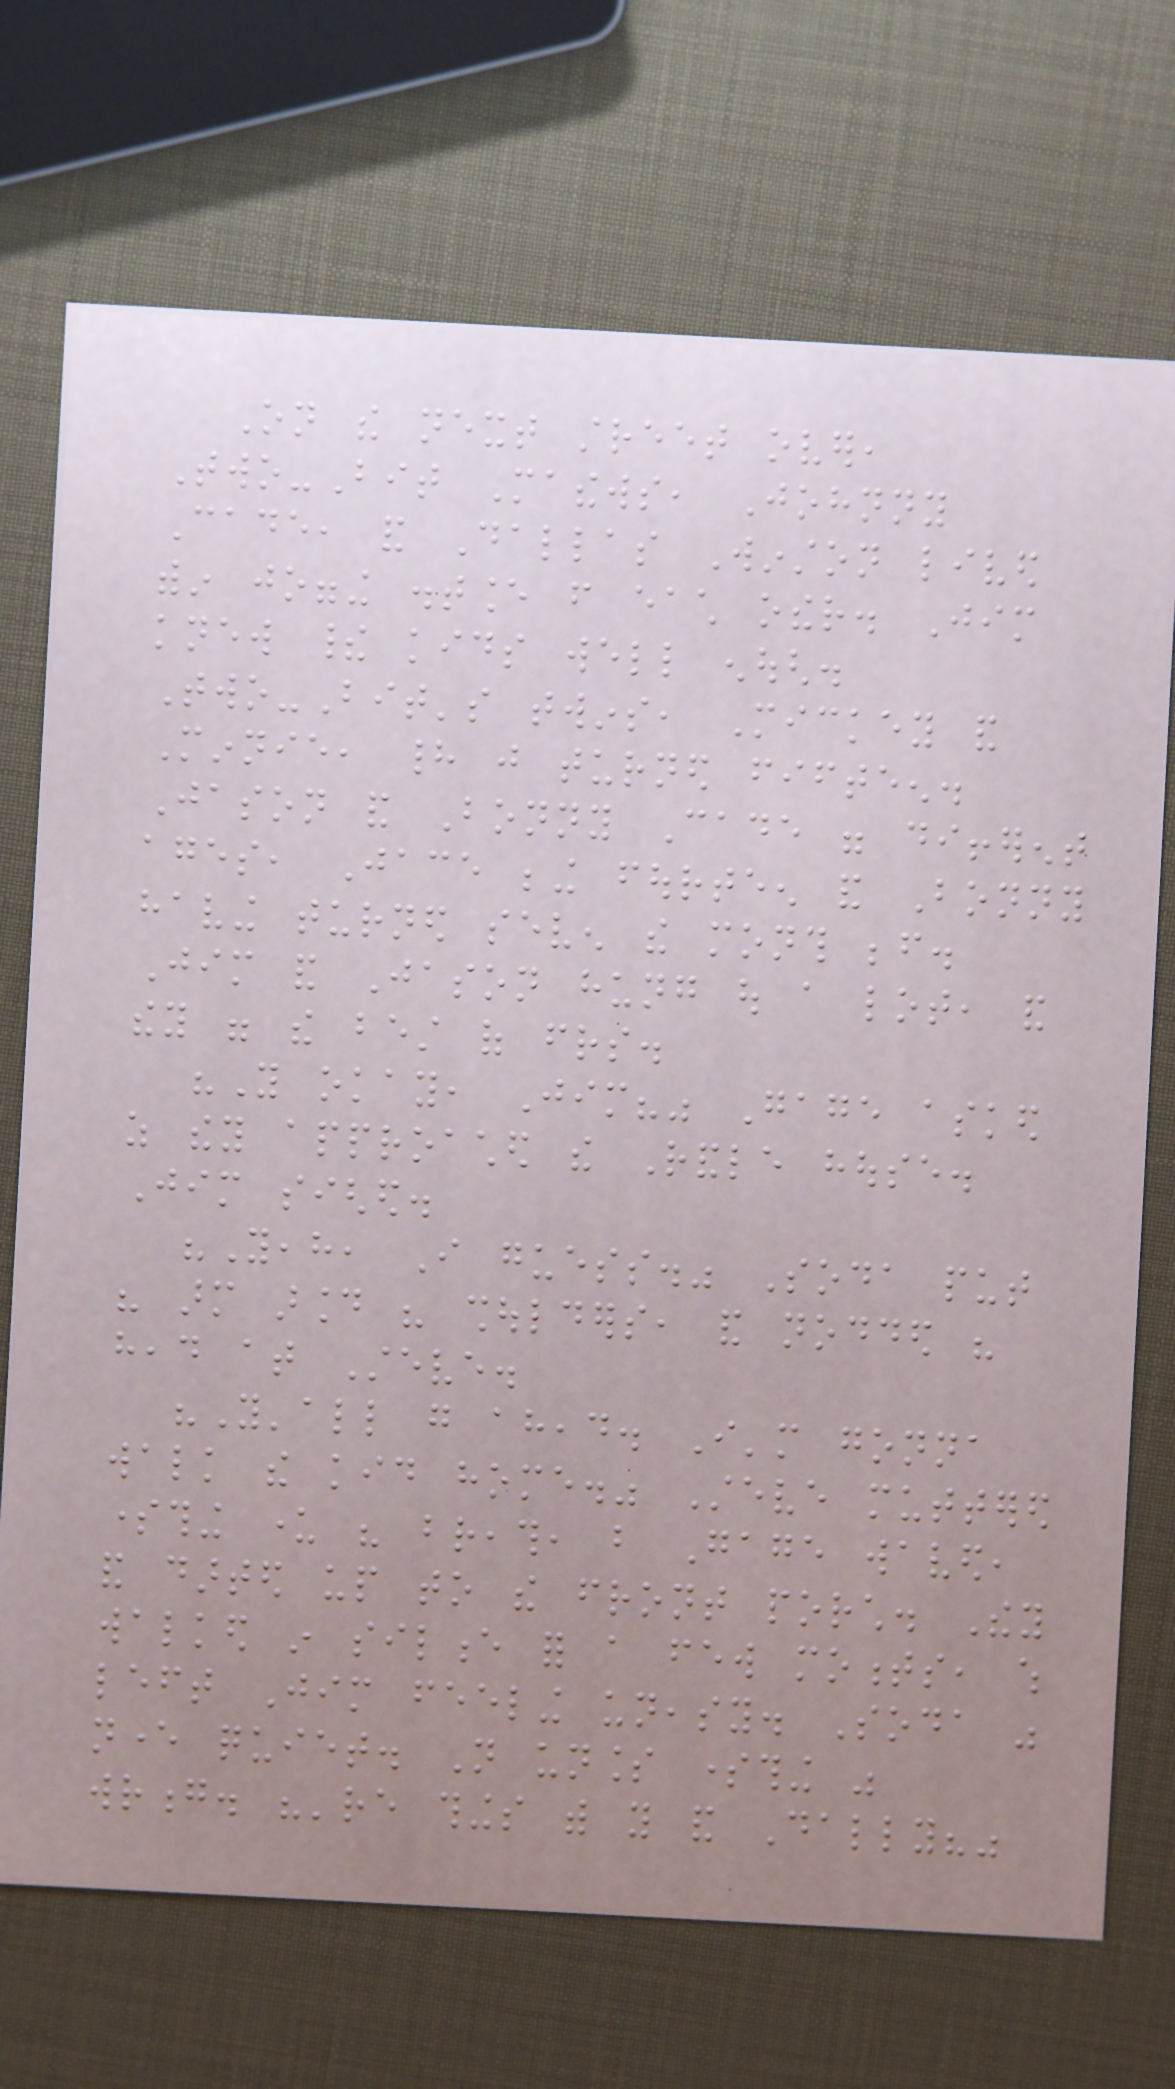On the next street over,
Two-Bit Mathews, Johnny
Cade, and Dallas Winston lived
within jogging distance from each other. Jim
knew their kids well enough.
Two-Bit's twins, Mickey and
Minnie, had just turned fifteen.
Jason and Bonny Cade were different
ages, Jace being fourteen and Bonny
having turned seven the month before.
Jim and Jason hung out a lot, and
they were the best of friends.
"You okay, Jim?" Gage asked
as they approached the Randle house.
Jim sighed.
"Yeah, I guess." Soda put
his arm around his shoulders, and nodded his
head at Steve.
"Y'all go ahead. I'm gonna
walk the kid home." Steve muttered
something under his breath, but Gage waved,
and darted up to the front porch. They
walked in silence for a few moments, which
left Jim feeling uneasy. Soda was
never quiet. Not unless something was
wrong. "'re things with you and Dally?"
